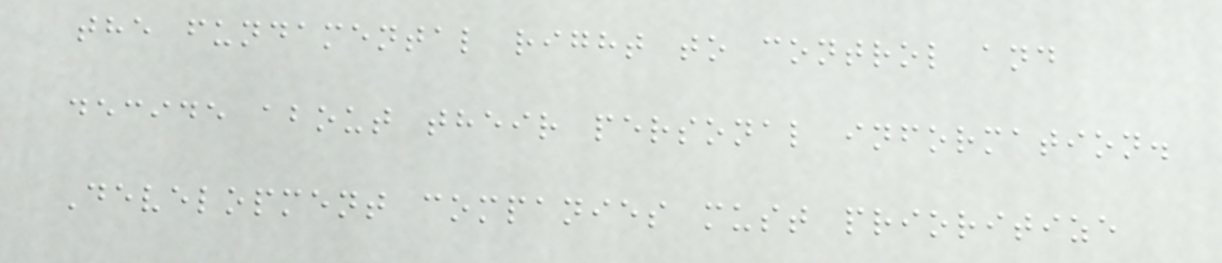the fundamental right to control and
decide about their personal information.
Development companies must prioritize
